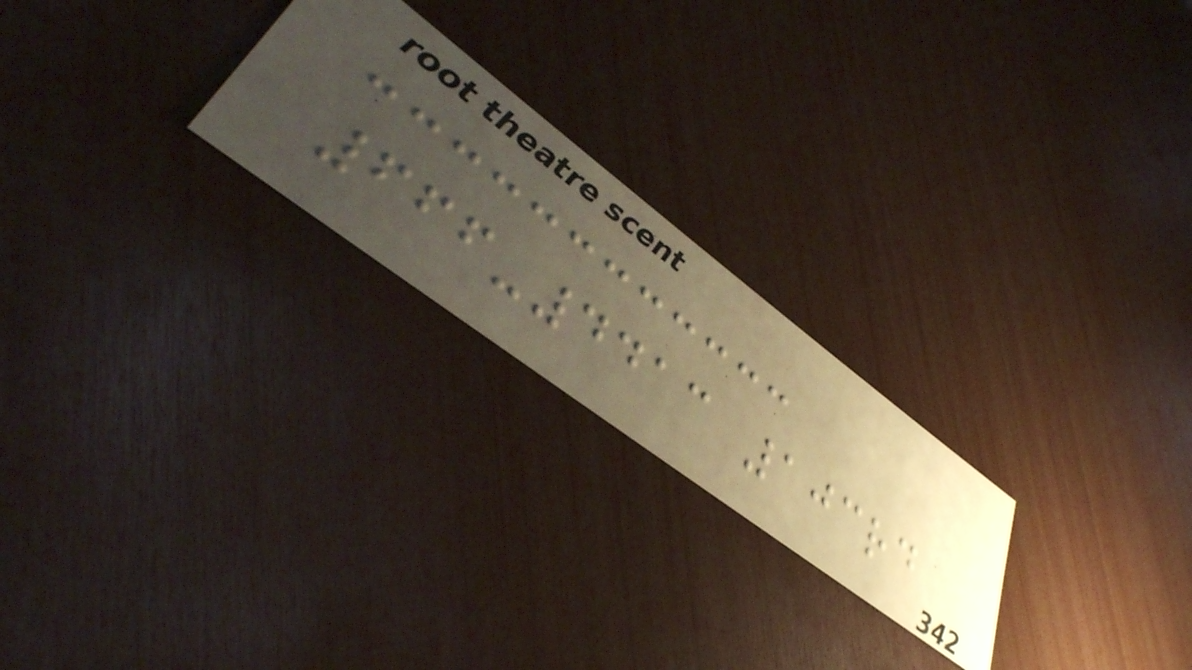666-4413 103rd
